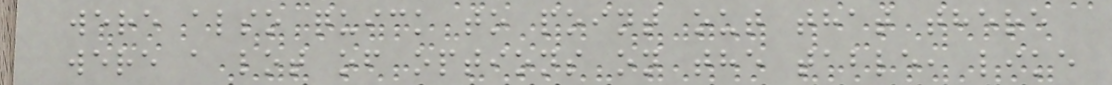were also quick to point out that there
were a lot of options on the table, like
